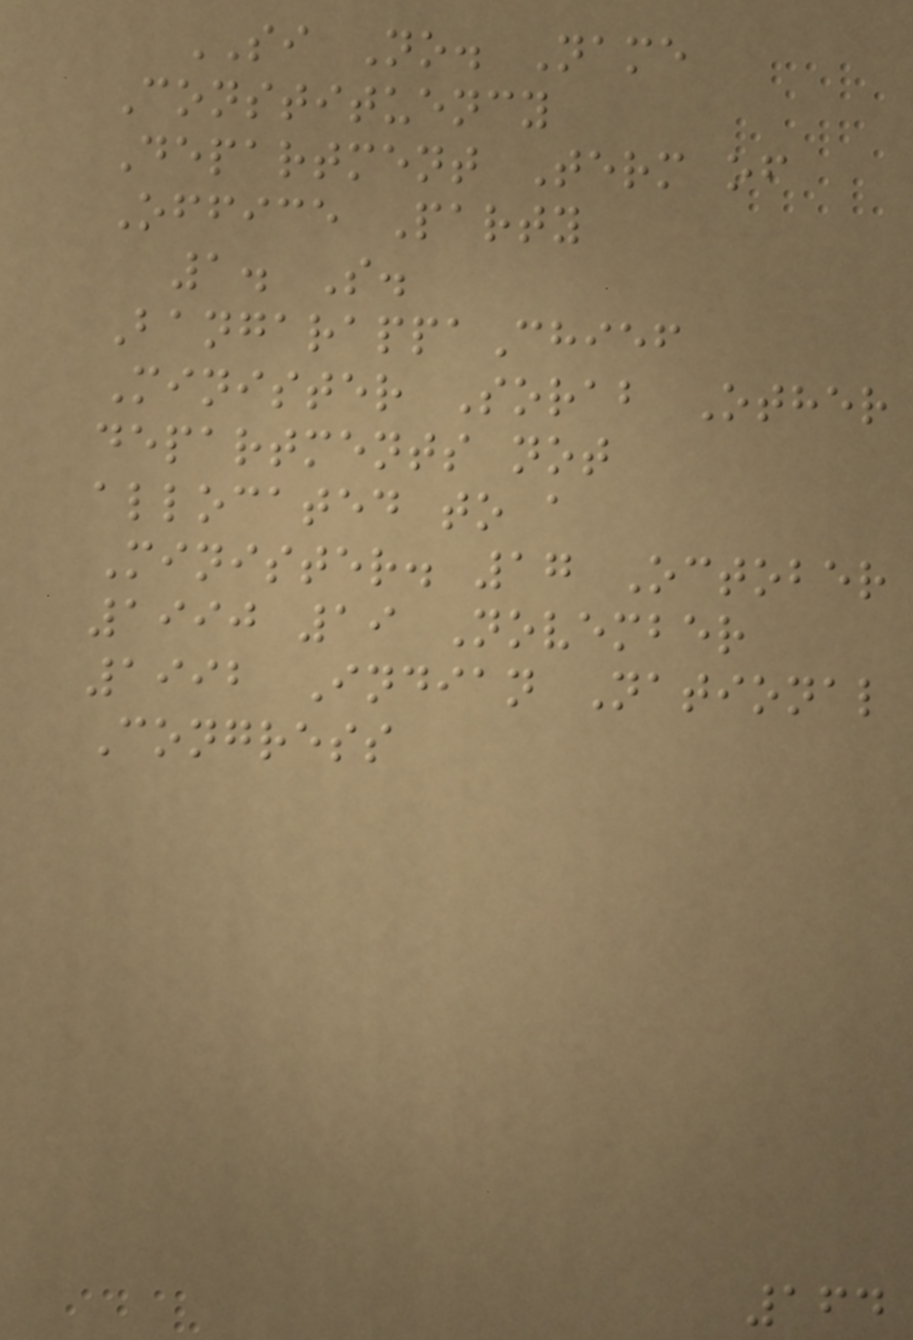SI No. Name
Constituency
Department Term of
Office Party
1. S.
BangarappaChief
Minister Sorab Other
departments not
allocated to a
Minister. 17 October
1990 19 November
1992 Indian National
Congress
164
